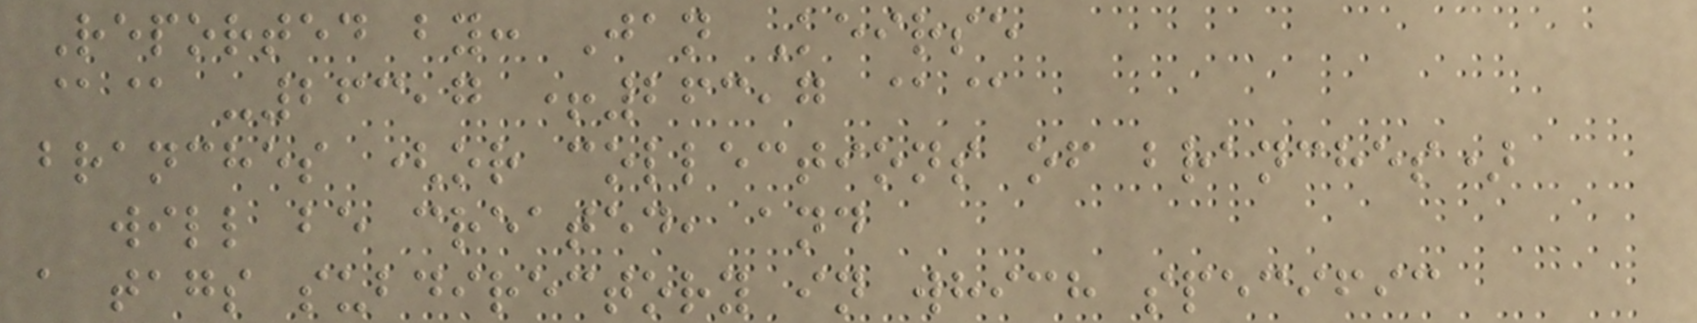Reported by: Jan Keirse
@@ -263,7 +263,7 @@
branches (or collections of branches)
will be created, and
a tags subdirectory in which specific
